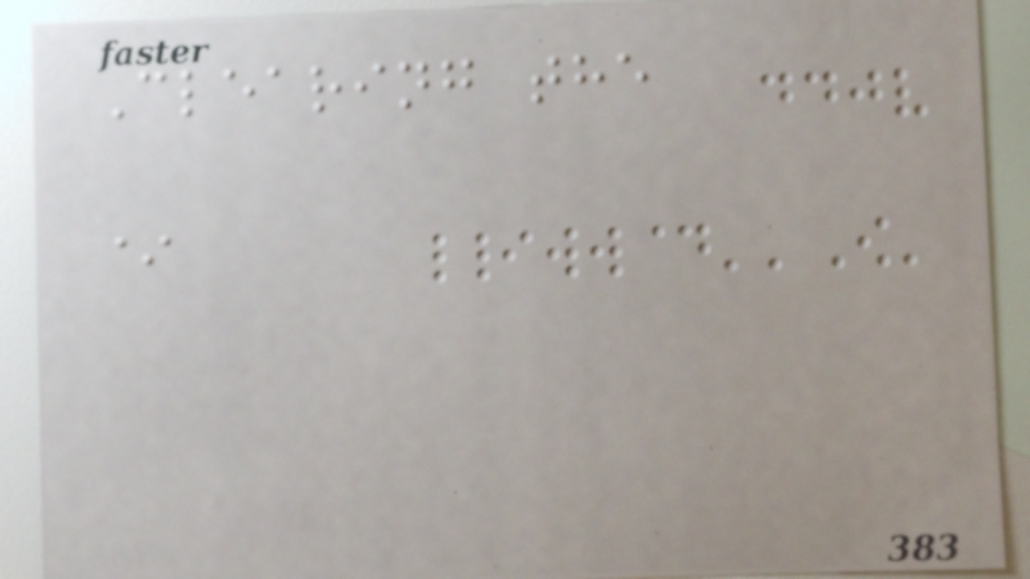Clearing the
*
